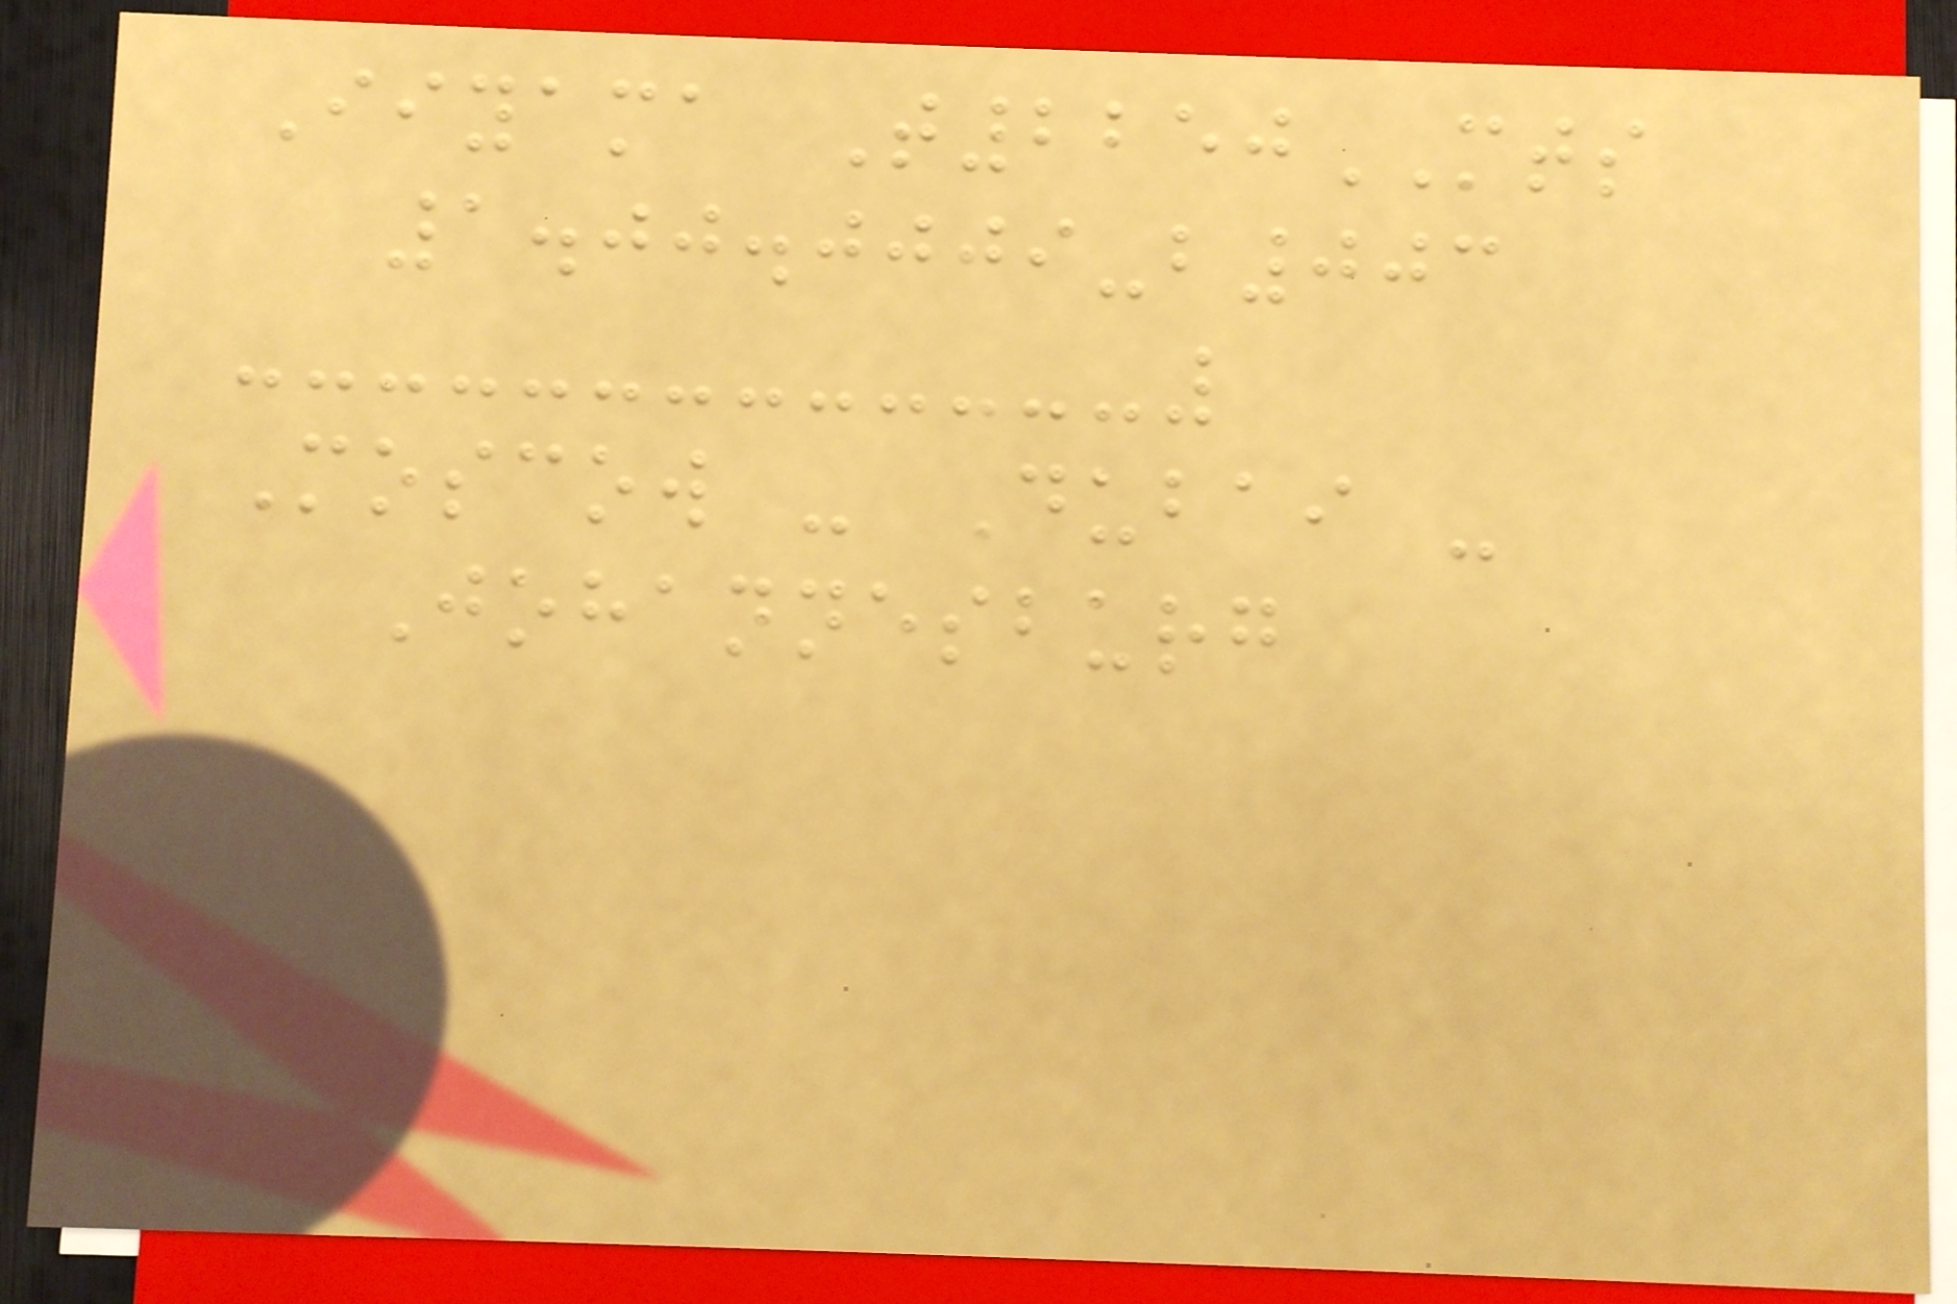Iiyama T2250MTS
1.00.0009-b003
Moscow - Dubai -
Johannesburg
